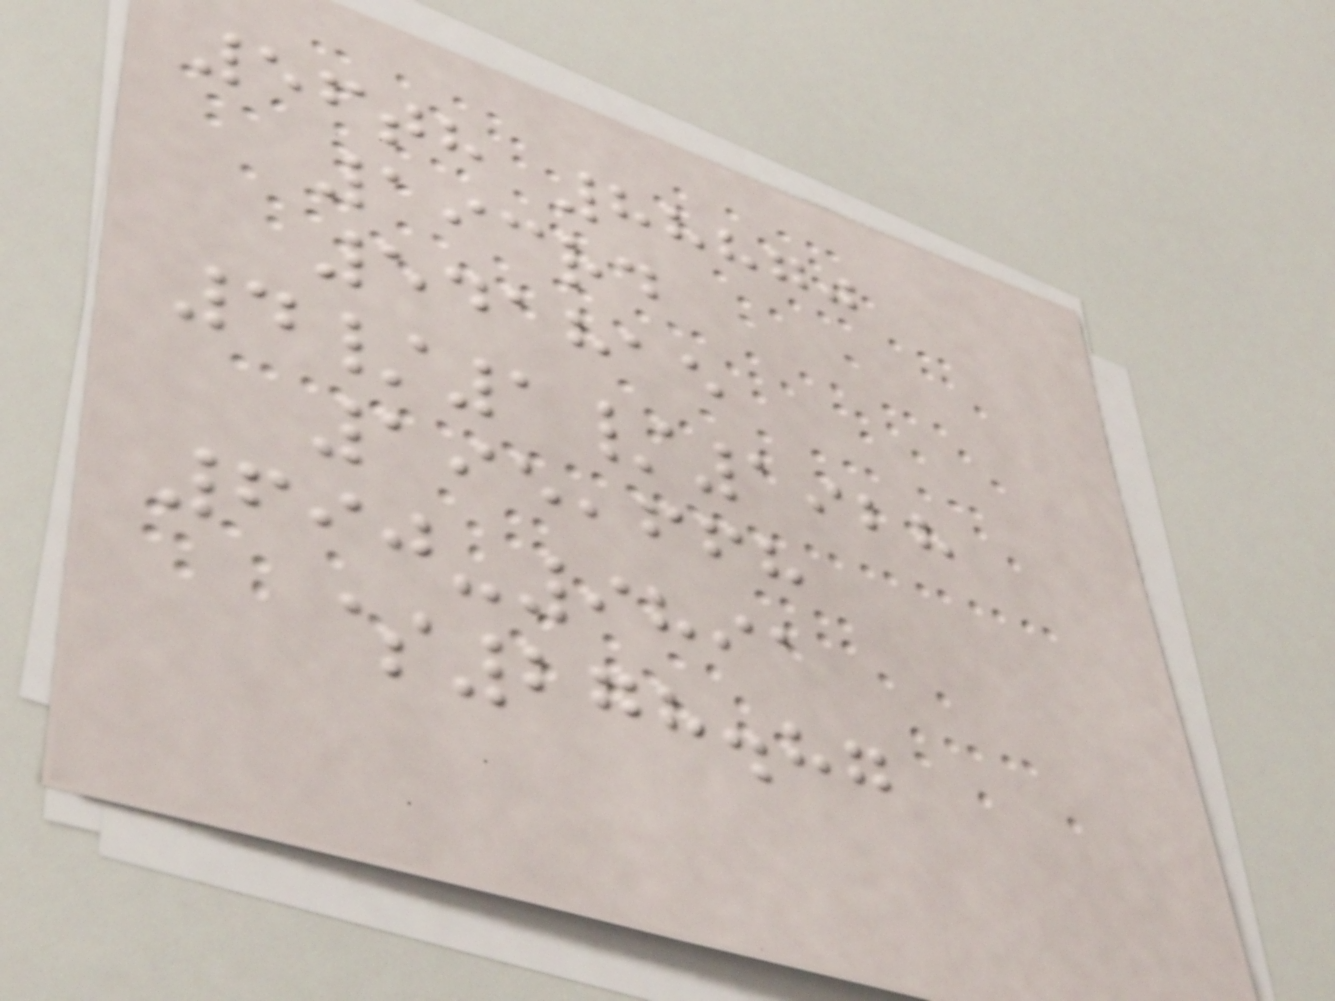56th 88870
193rd
541815
4/1/1928
195,668
690-9891
$278.87
